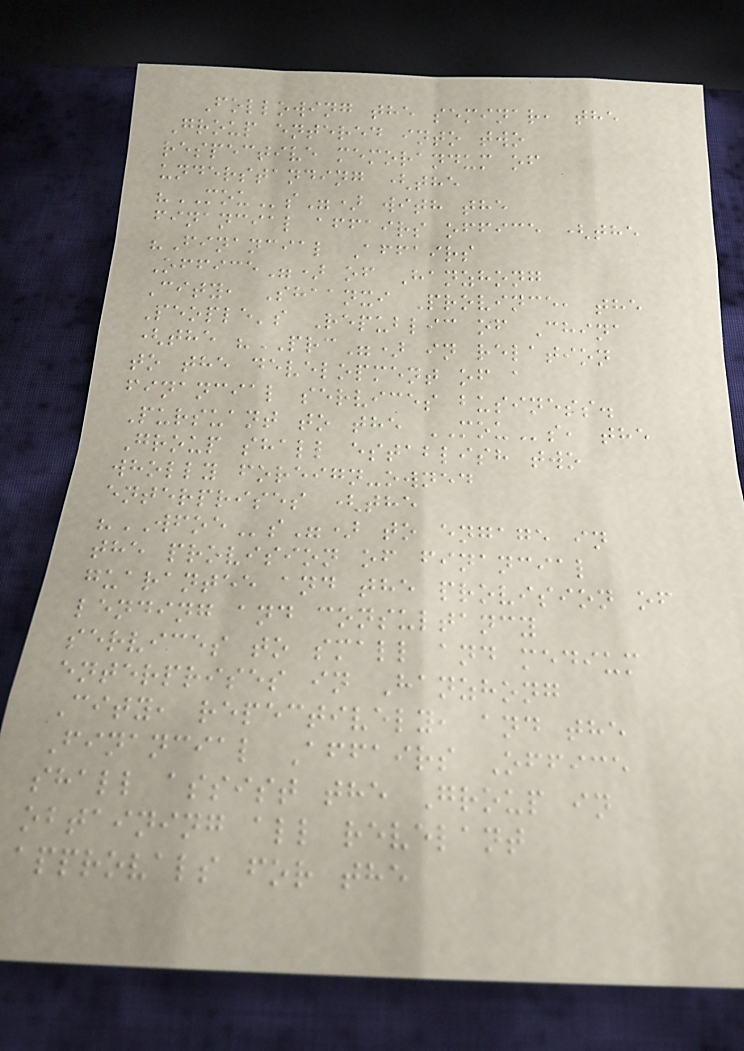Following the seminar, the
Group entered into two
respective memorandum of
understanding (the
"MOUs") with the
financial affairs office (the
"Financial Affairs
Office") of Hanzhong
City, Shaanxi Province, the
People's Republic of China
(the "PRC") in relation
to the development of a
financial services business.
Pursuant to the MOUs, the
Group shall establish two
wholly foreign-owned
enterprises (the
"WFOEs") to engage in
the provision of financial
guarantee and the provision of
lending and consultancy
services to small and medium
enterprises in Hanzhong
City, repectively, and the
Financial Affairs Office
shall assist the Group in
obtaining all revelant
approvals for the
